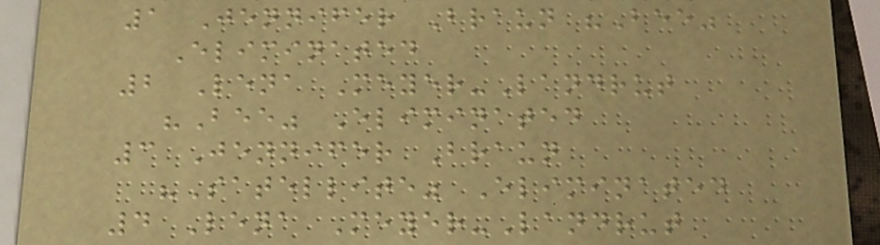1 Jennifer Braun "Bee"
Eliminated
2 Lena Meyer-Landrut
"Bee" Eliminated
3 Jennifer Braun
"Satellite" Eliminated
4 Lena Meyer-Landrut
